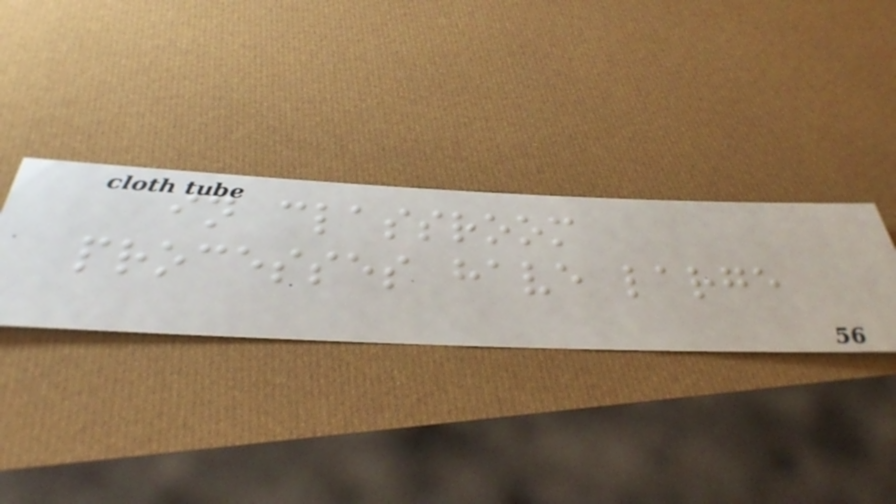in classroom
processes have large
